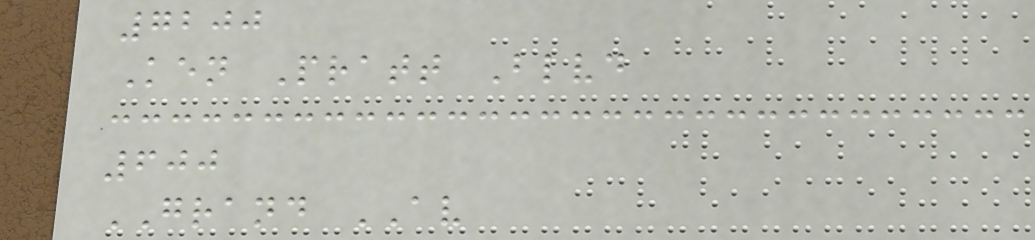7200
Ken Pratt Blvd
600
GRAND AV
